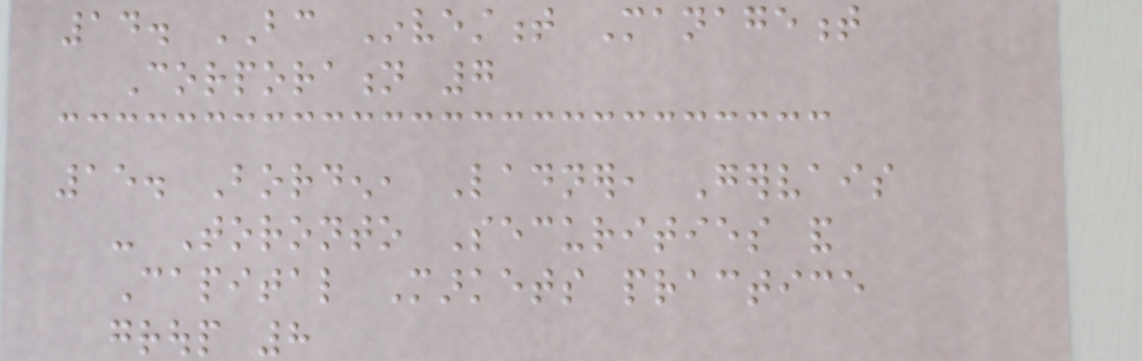14. BC Investment Management
Corporation 7
15. Borden, Ladner, Gervais
- Toronto Securities and
Capital Markets practice
group 8
